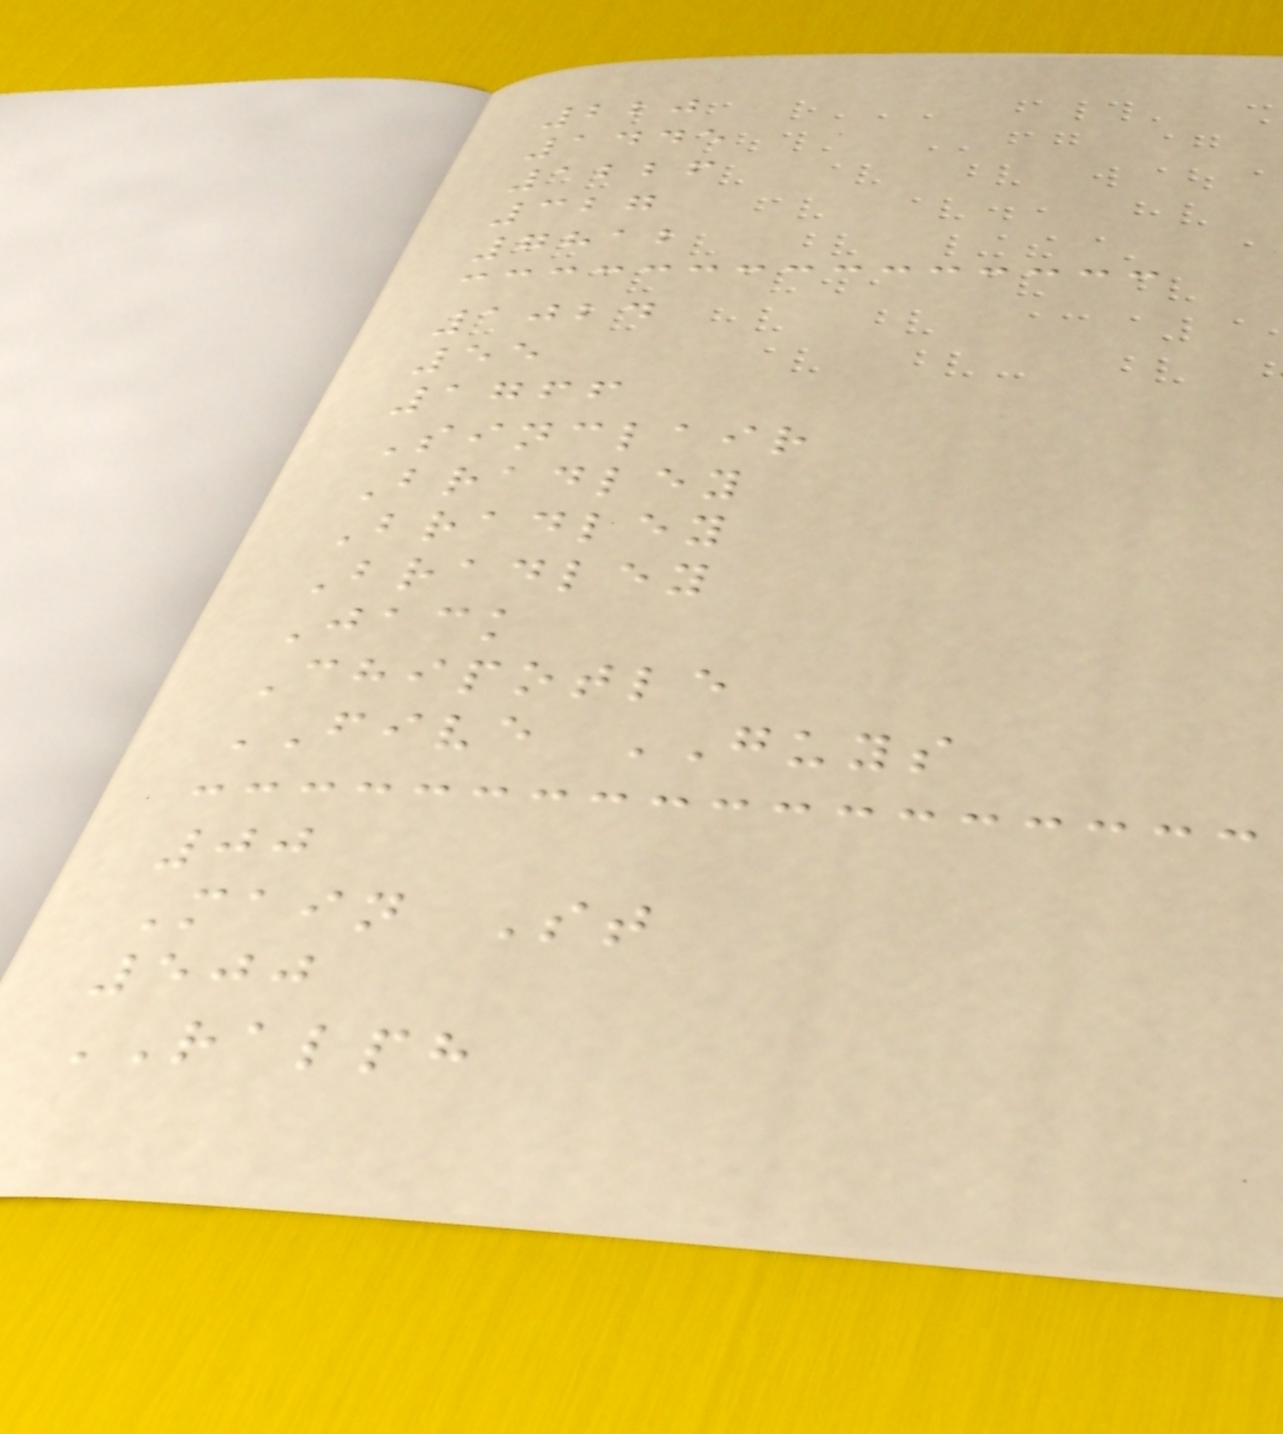220
1445
1226
327
7812
1024
55
1766
Sinclair
Bradley
Bradley
Bradley
Jack
Chipotle
FIVE GUYS
00
Main St
500
RALPH
